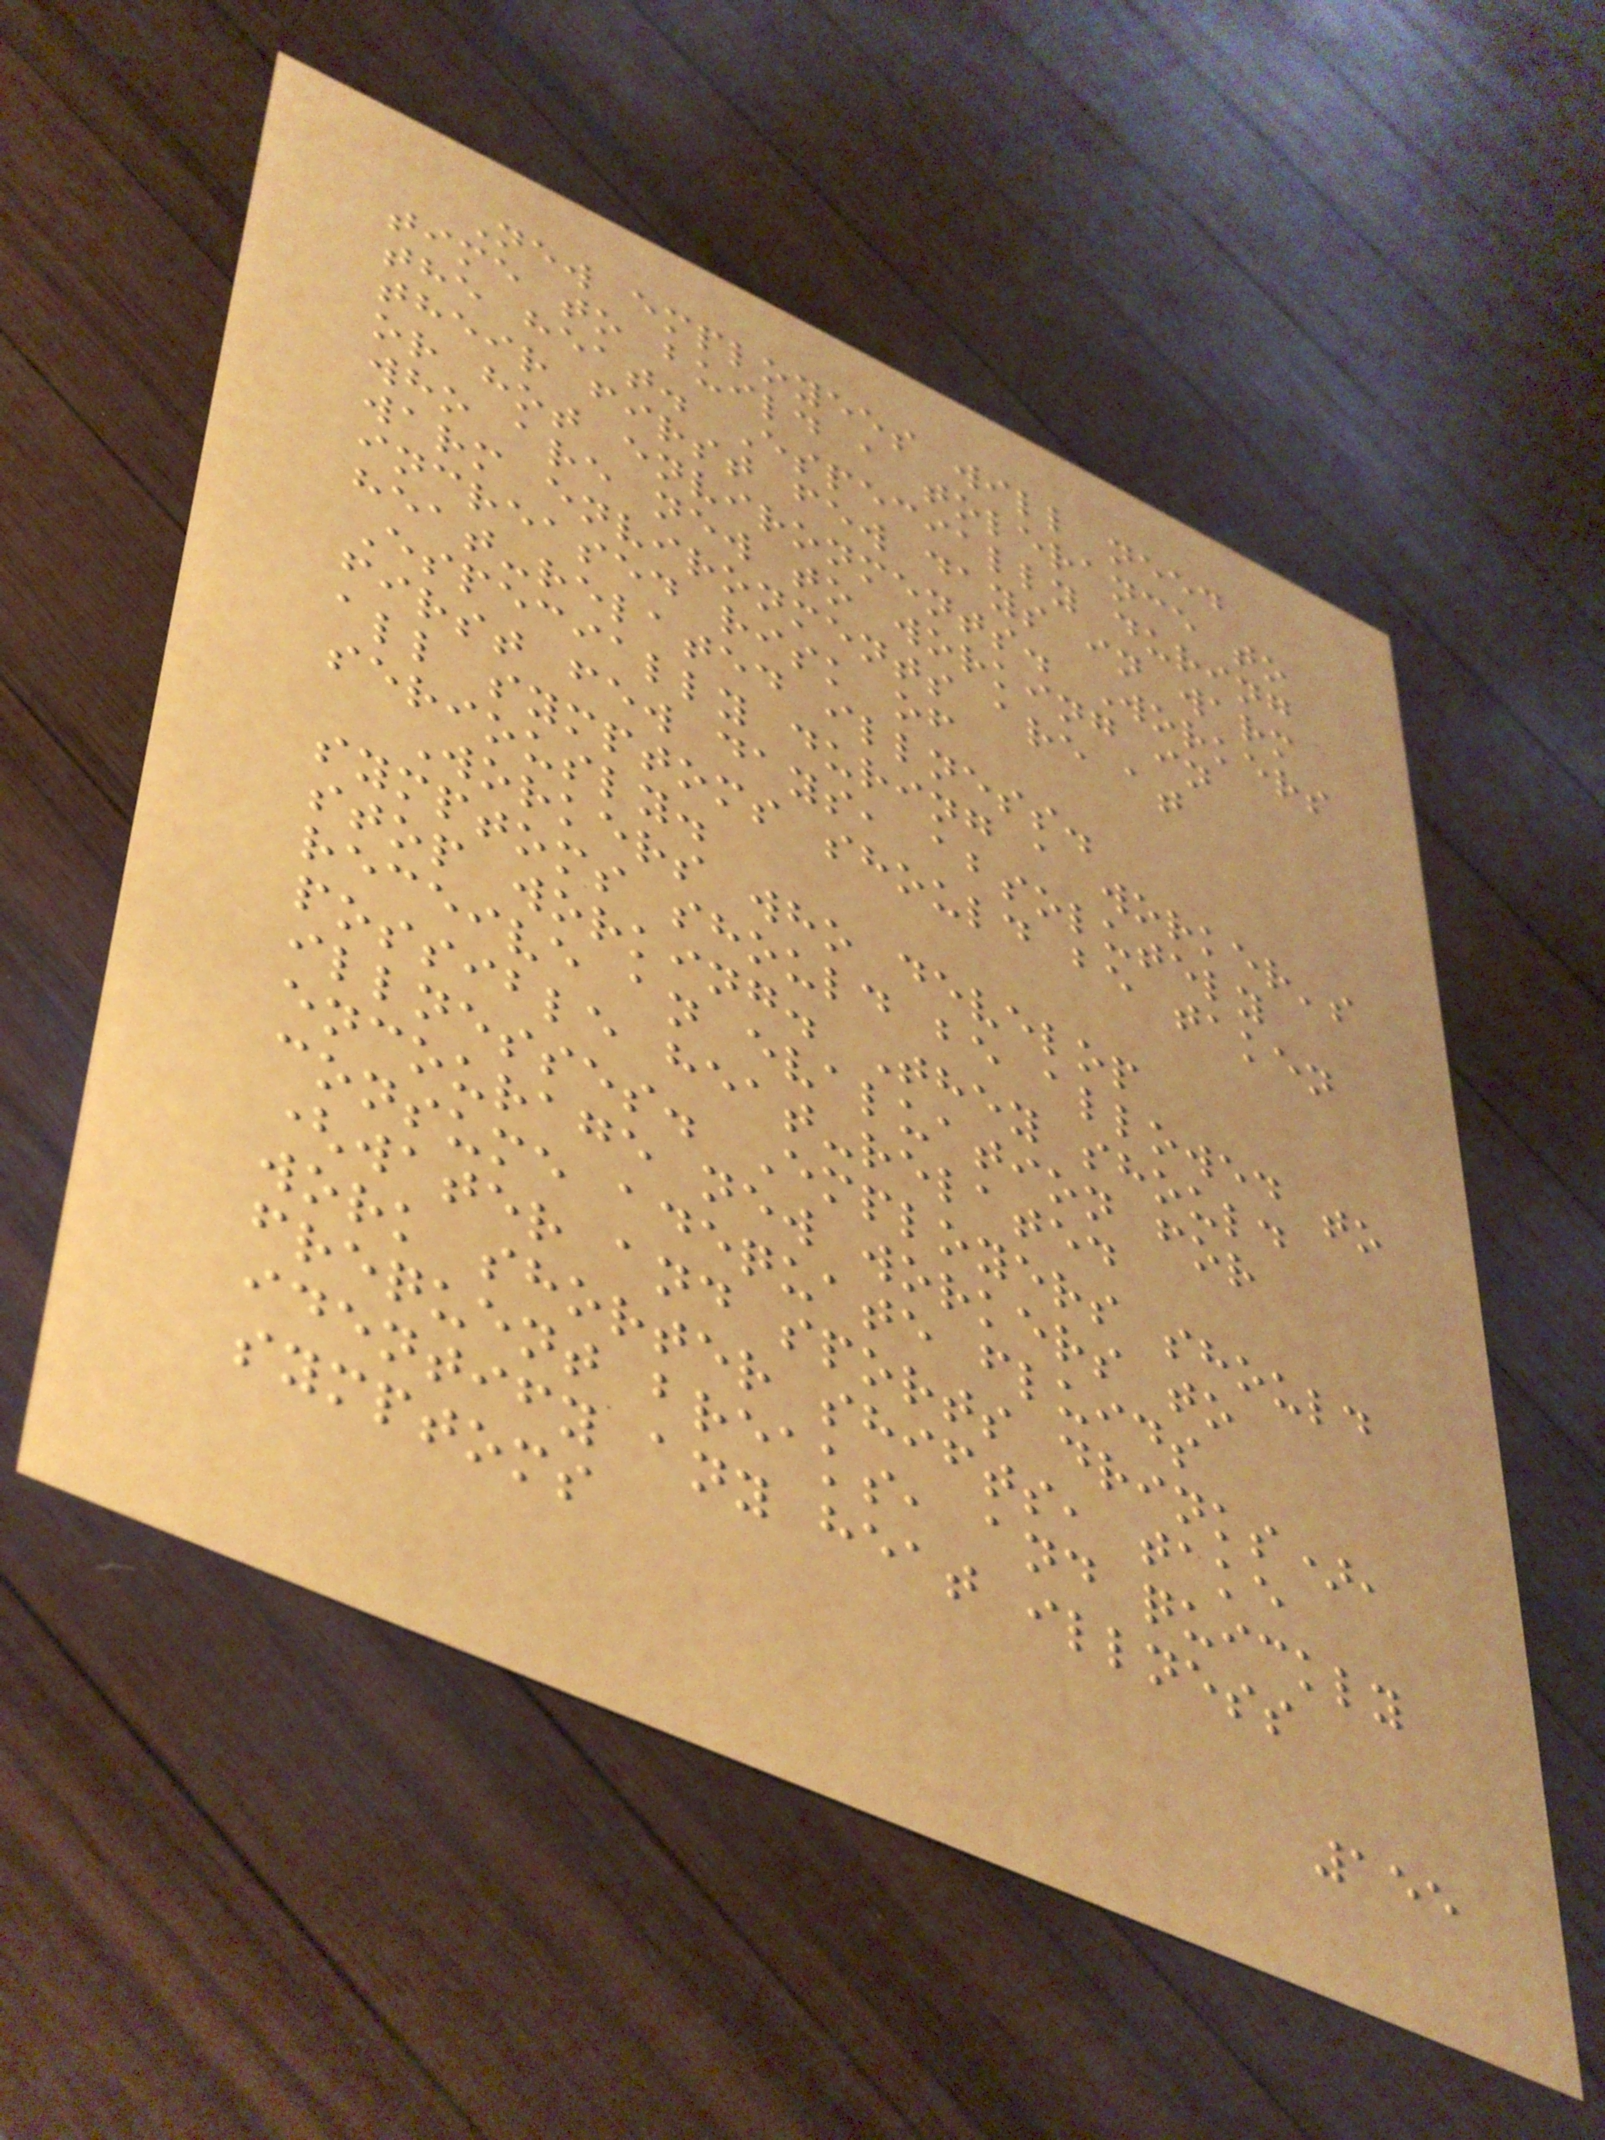New employees will need
time to build a tolerance to
the heat. Especially during
their first few days in warm
or hot environments. Workers
who are new to working in
warm environments are at
increased risk of
heat-related illness.
Especially during a worker's
first few days, absolutely
all symptoms should be taken
seriously.
Workers who develop
symptoms should be allowed to
stop working. They should
receive an evaluation for
possible heat-related
illnesses. Employers should
encourage new workers to
consume adequate fluids
(water and sports drinks),
work shorter shifts, take
frequent breaks, and quickly
identify any heat illness
symptoms
155
